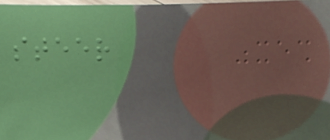steer
